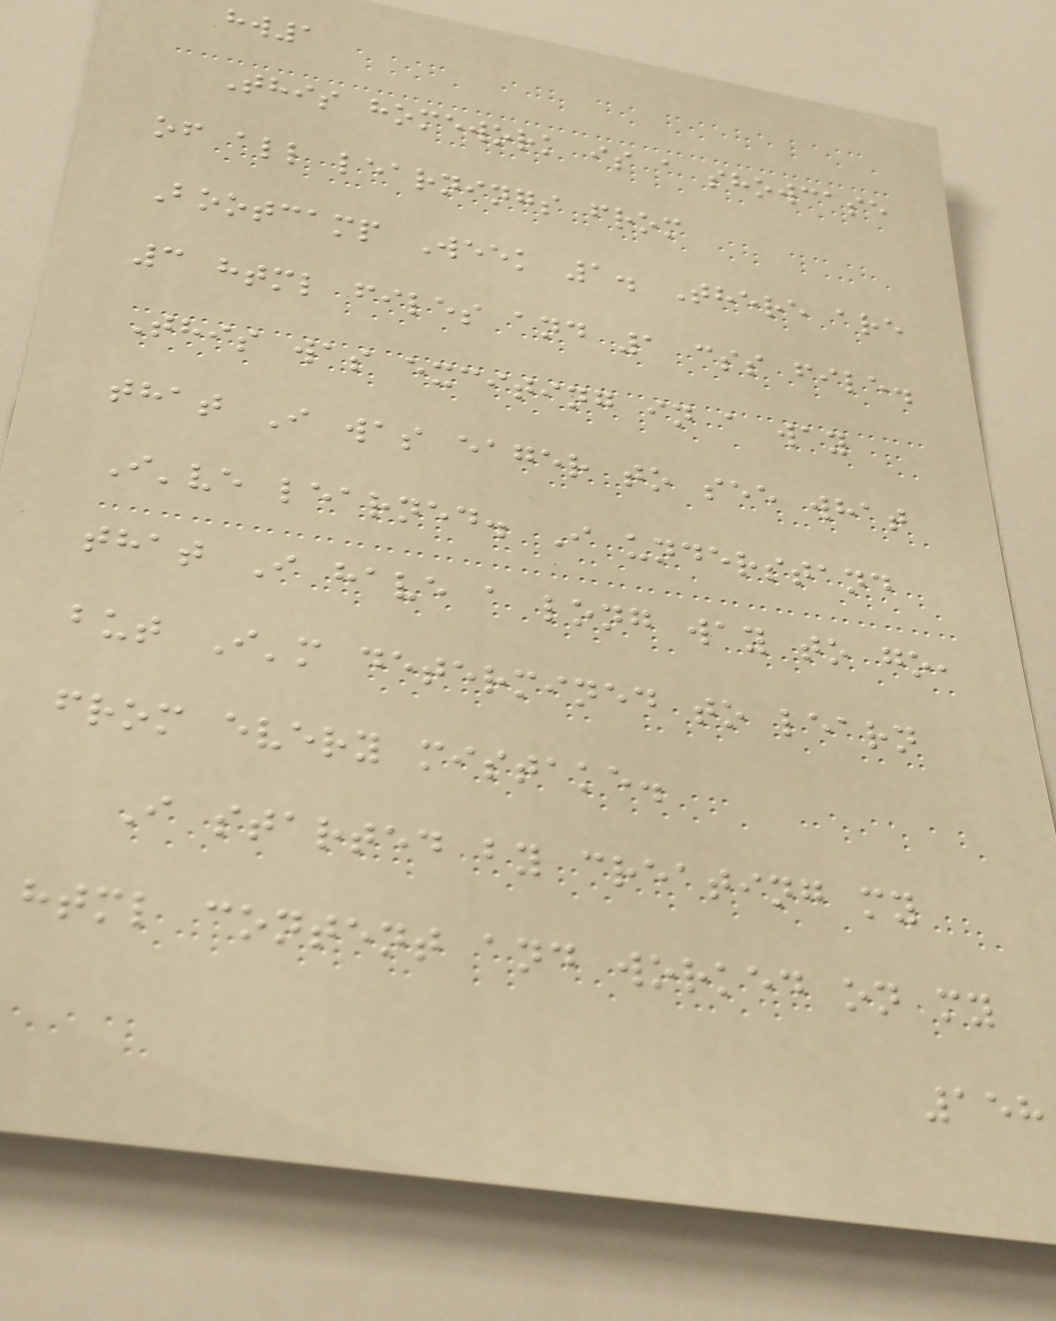hw1
This homework is a showcase
of all learnings from
Bootcamp Week 1. There are
3 html files and 1 css file.
This was exciting in a way
that I was eager to see what
I've learned. I understand
that I have a long way to go,
but I'm determined to learn
from every mistake.
I started by creating my
html content and worked on my
158
